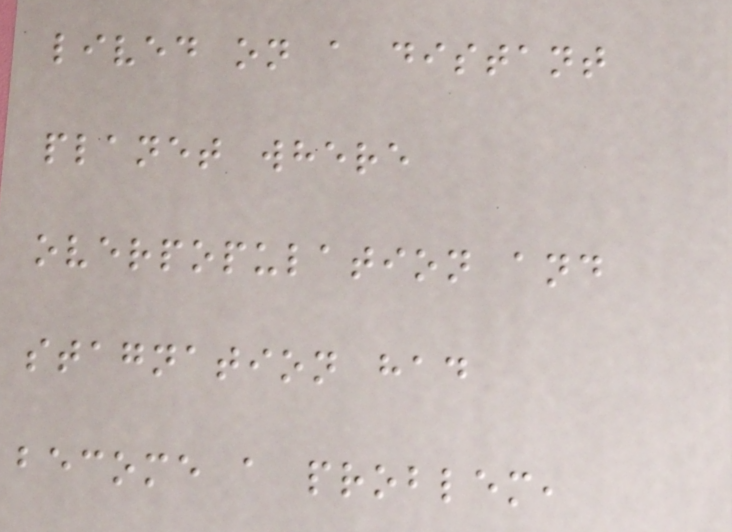lived on a distant
planet where
overpopulation and
stagnation had
become a problem,
